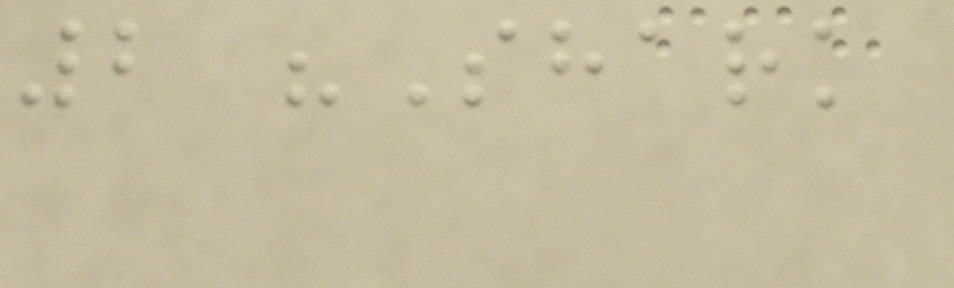2 "Shark
